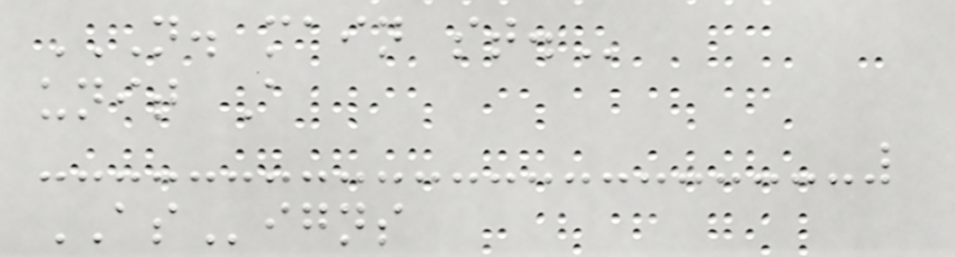N. MAIN ST.
unit A
ASigns
